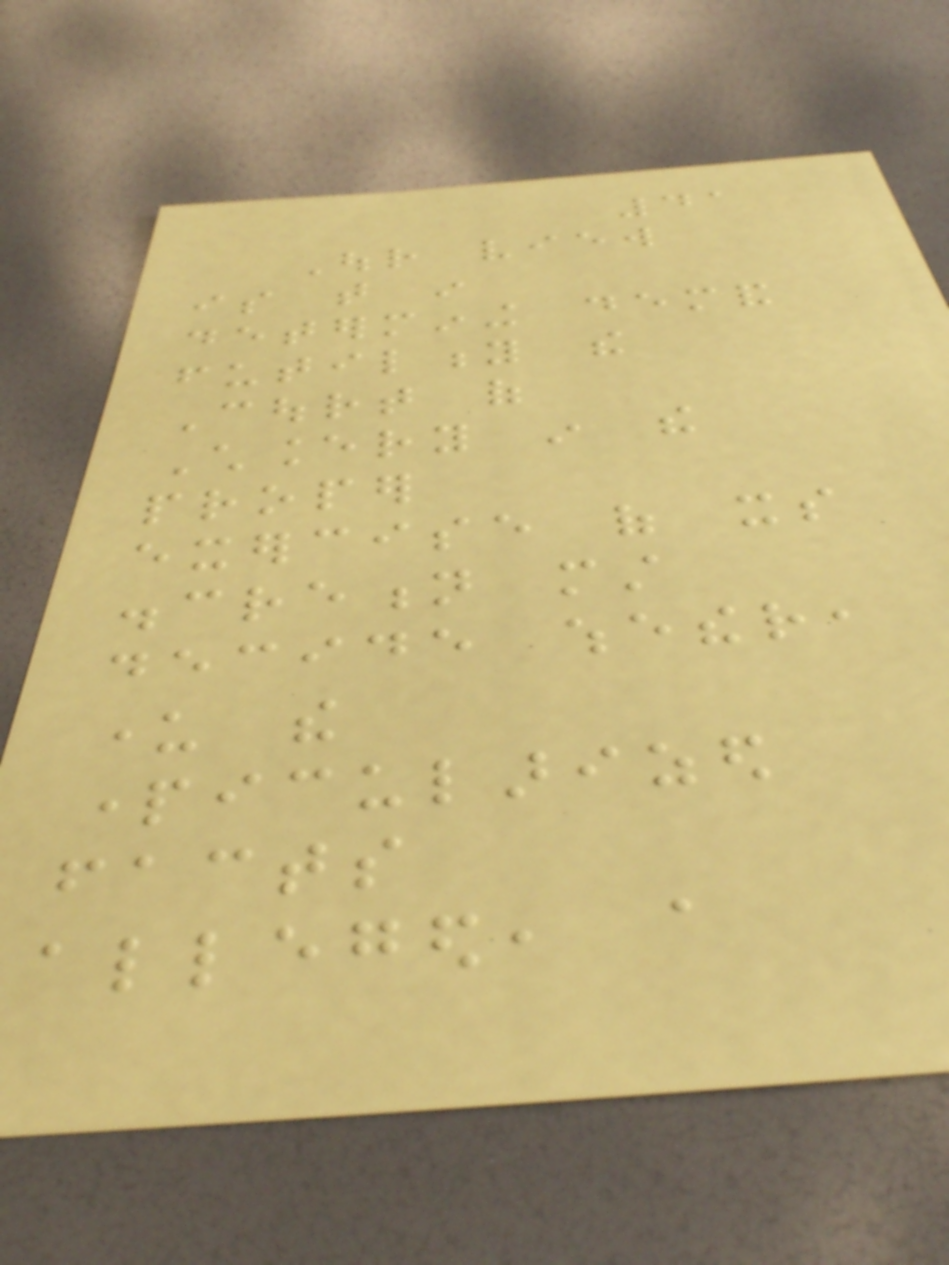41
Our view
is that in
determining demand
futility the
Court of
Chancery in the
proper
exercise of its
discretion must
decide whether,
under the
particularized
facts
alleged, a
